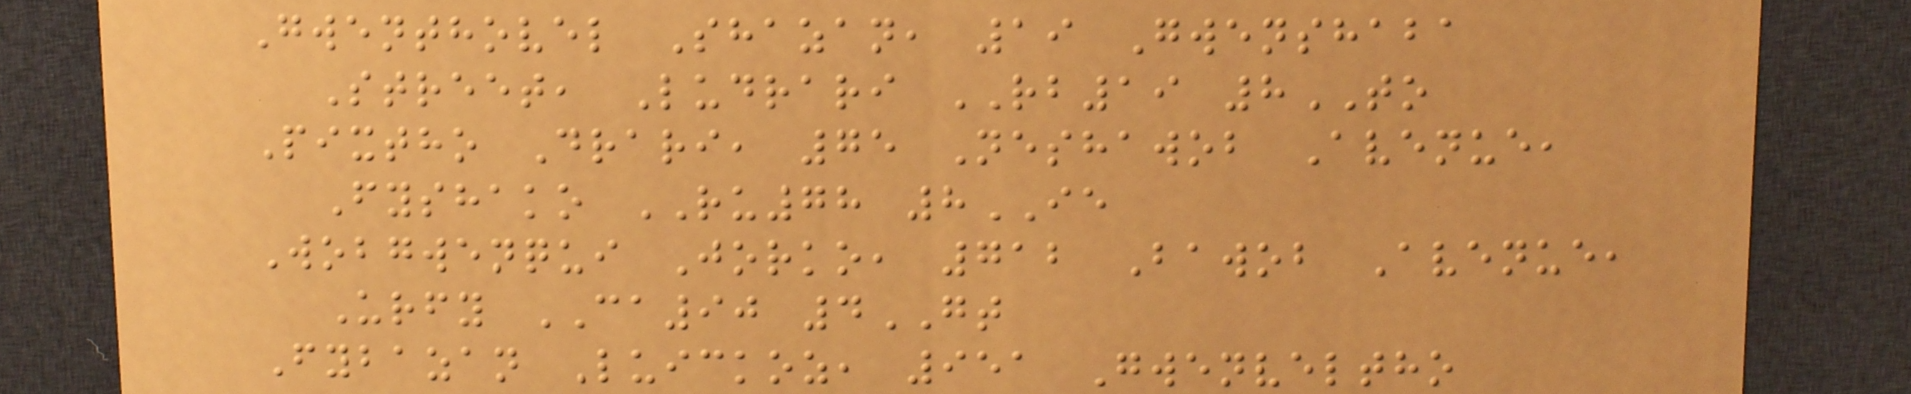Gwenthovel Shazan, 19 Gwenshaba
Street, Ludrari RB19 8TO
Pixtho Drari, 75 Neshawob Avenue,
Fyshako RU78 8IE
Wobgwenqui Jorko, 712 Bawob Avenue,
Urfy CA90 4GT
Fybazan Luickoz, 951 Gwenveltho
